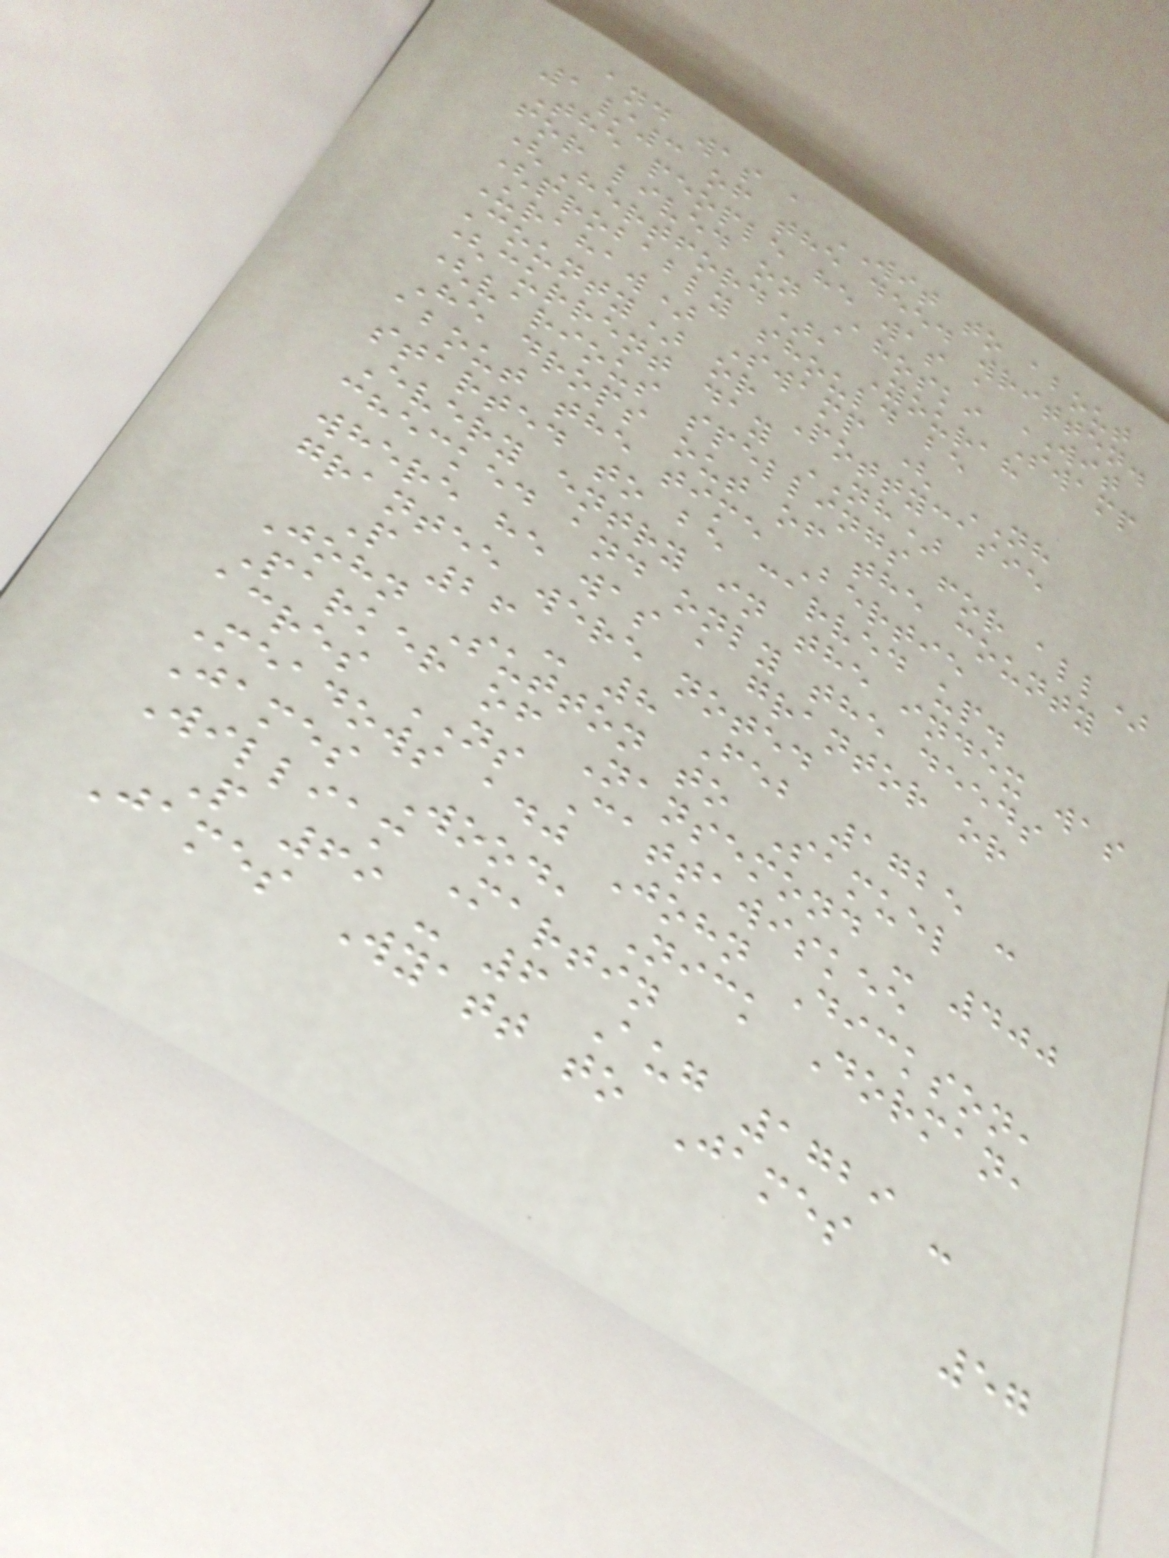and was a WIT to about
1/3 of the deed written.
The people he was a WIT
for lived on Ahoski Swamp
(Hertford), Yourah
(probably should be
Urahaw) Swamp ( NH
County) or Pottycasie
(current day NH)
(various spellings for all)
He drops out of the county
about the time Bertie
started to be carved up.
Every entry in the index was
checked and only the deeds
where he was a grantor or
grantee were noted
P 26 - 8 Feb 1725 -
John Sutton to Samuel
Parker of Nansemond - 400
acres NS Cattawiskee
Meadows adj John Dickson,
James Wood, Nick Dorman,
William Martin
P 69 - 6 Aug 1729 -
James Wyatt to James
57
